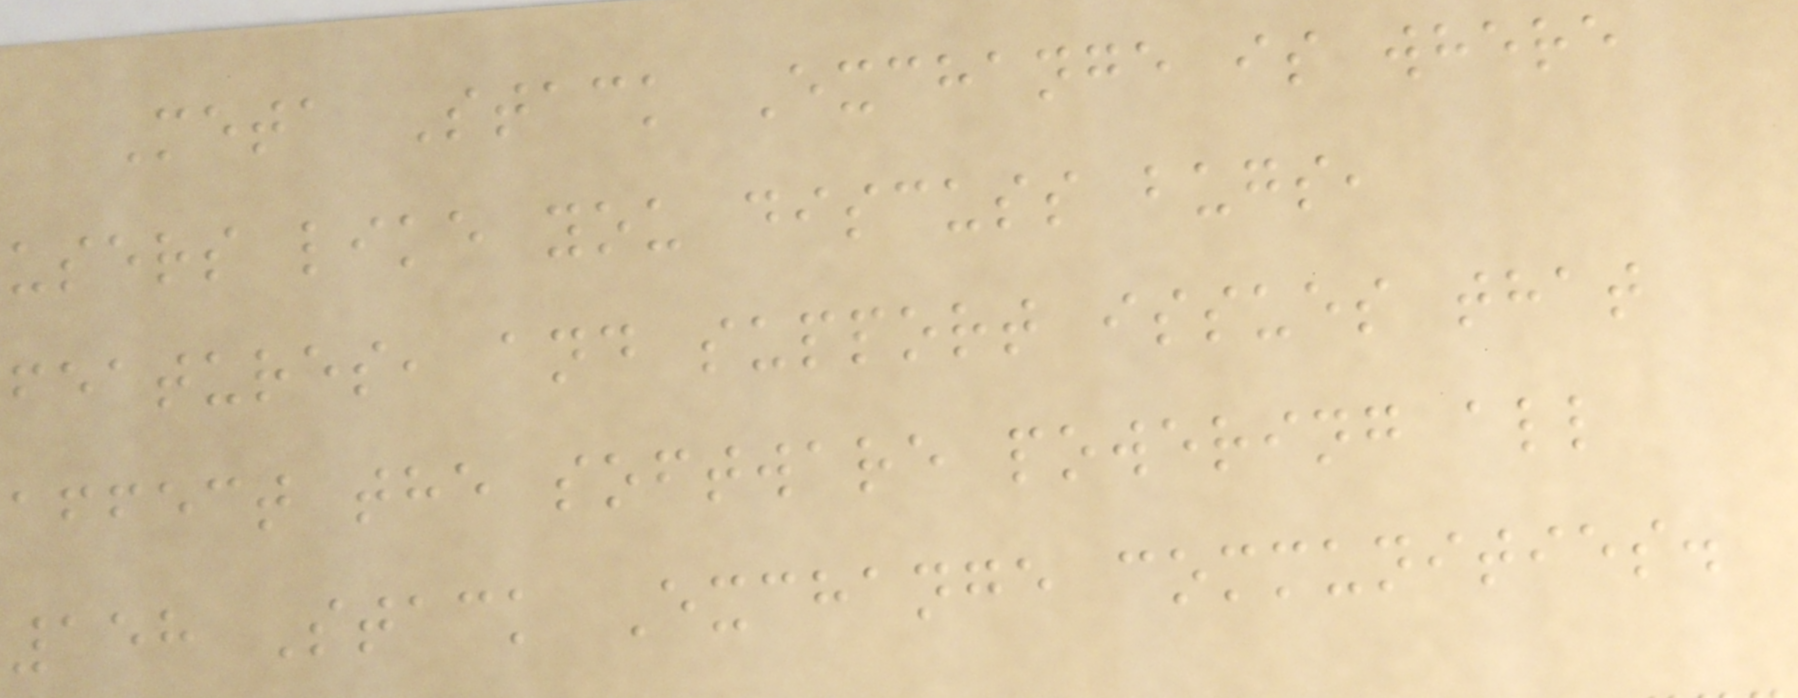Meta Stack Exchange is where
users like you discuss bugs,
features, and support issues that
affect the software powering all
158 Stack Exchange communities.
